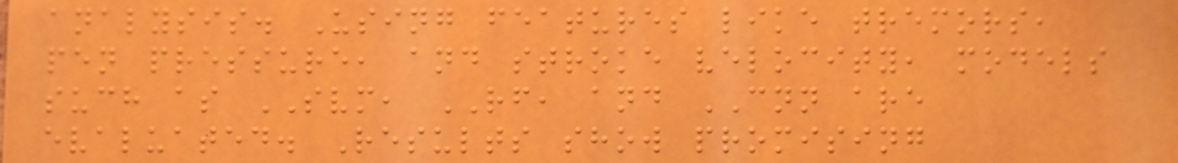analysis. Using features like tremors,
pen pressure, and stroke velocity, models
such as SVM, RF, and CNN are
evaluated. Results show promising
